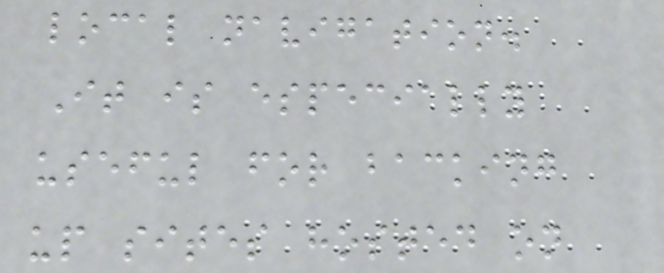local navigation.
It is especially
useful for backing
up sites hosted on
